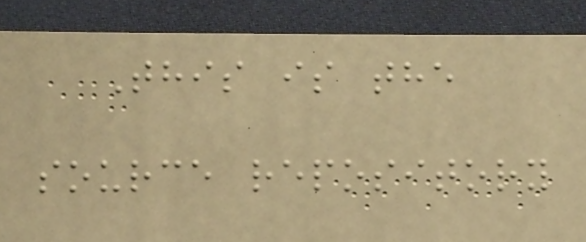This is the
source repository
